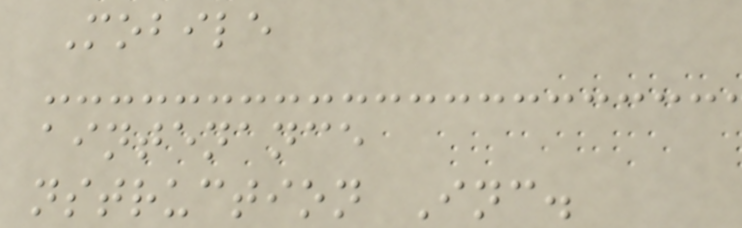Mobile
aintenance
nstruction Inc.
